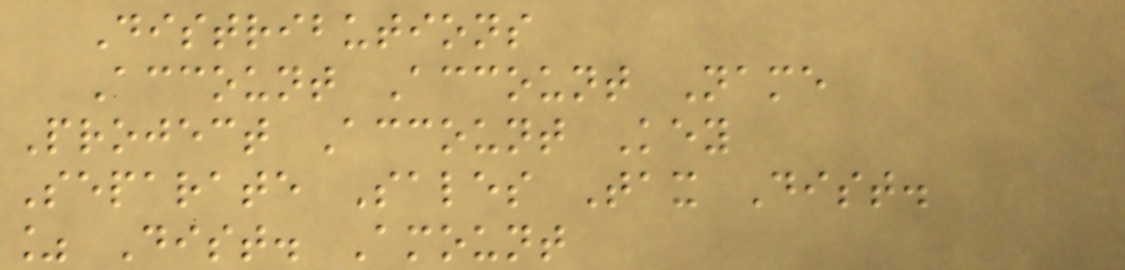Distributions
Account Account Name
Project Account Key
Separate Sales Tax Dist.
% Dist. Amount
